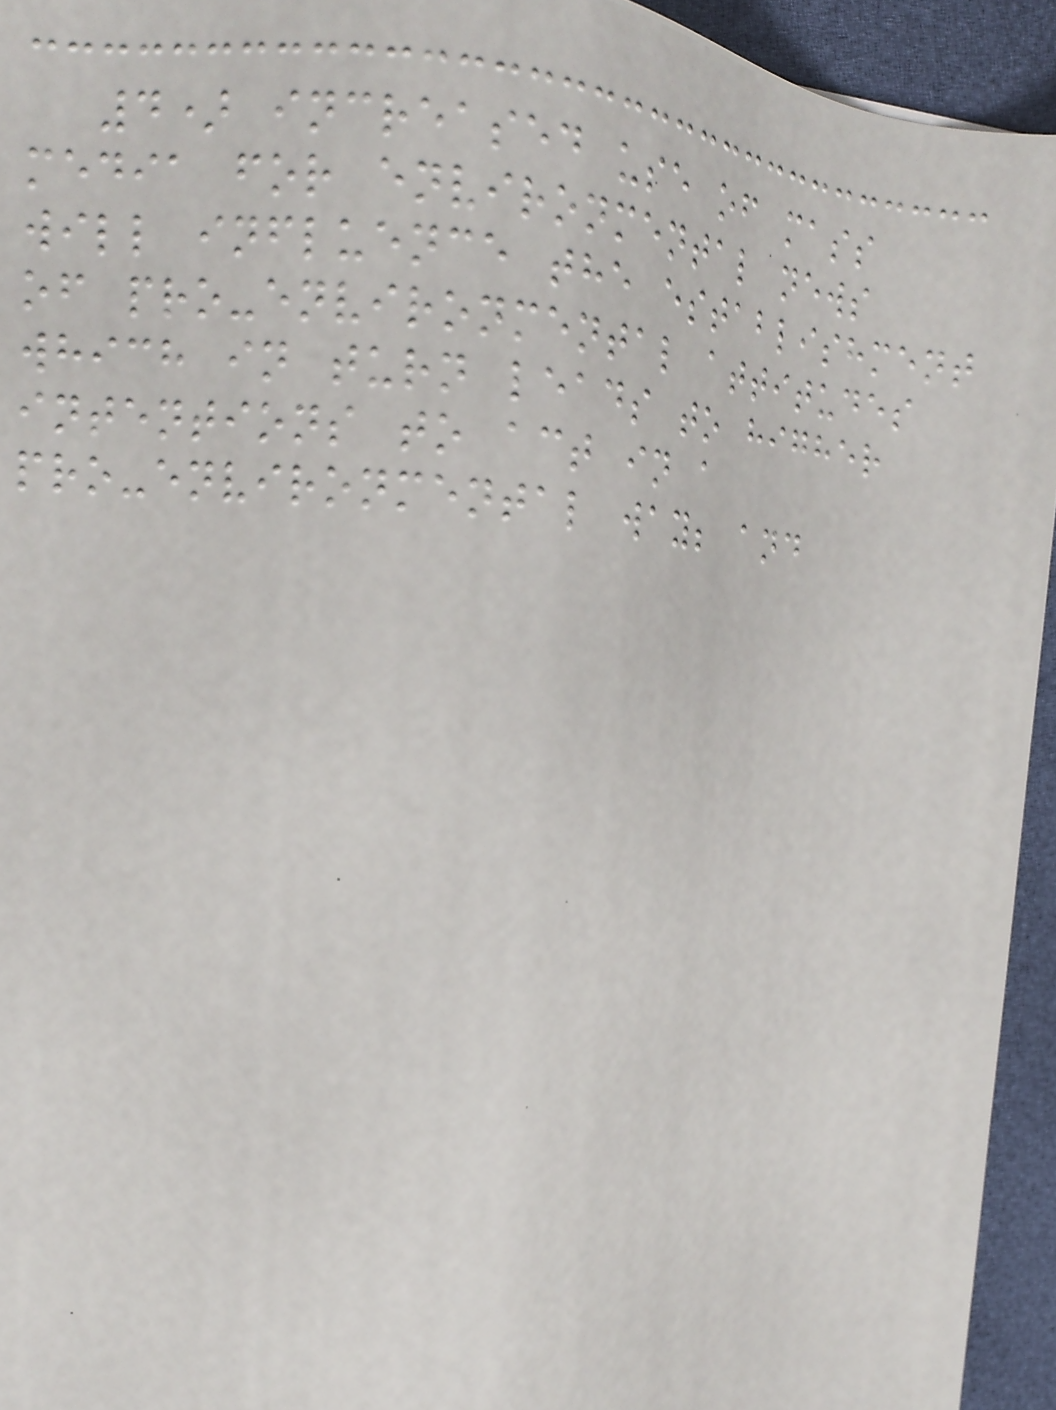4) increased use of mass
media for environmental news
will influence the establishment
of pro-environmental attitudes
which in turn leads to higher
intentions to act in a
pro-environmental way; and
